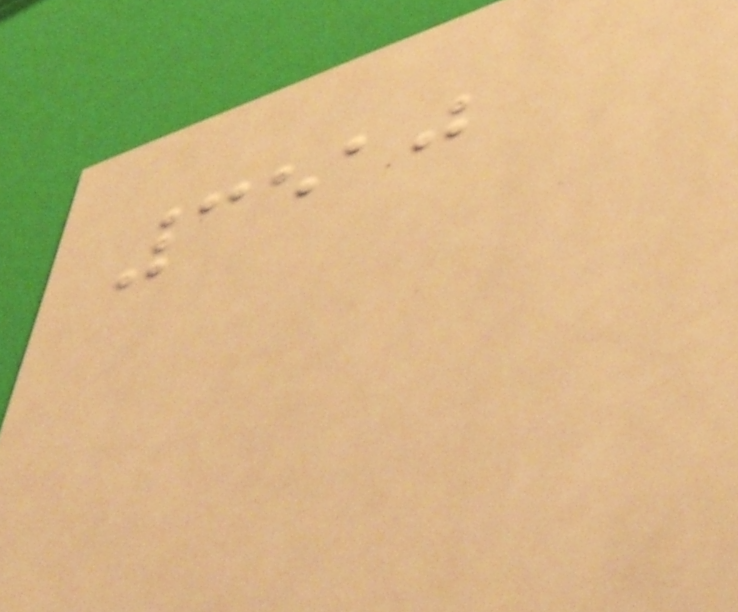3510
